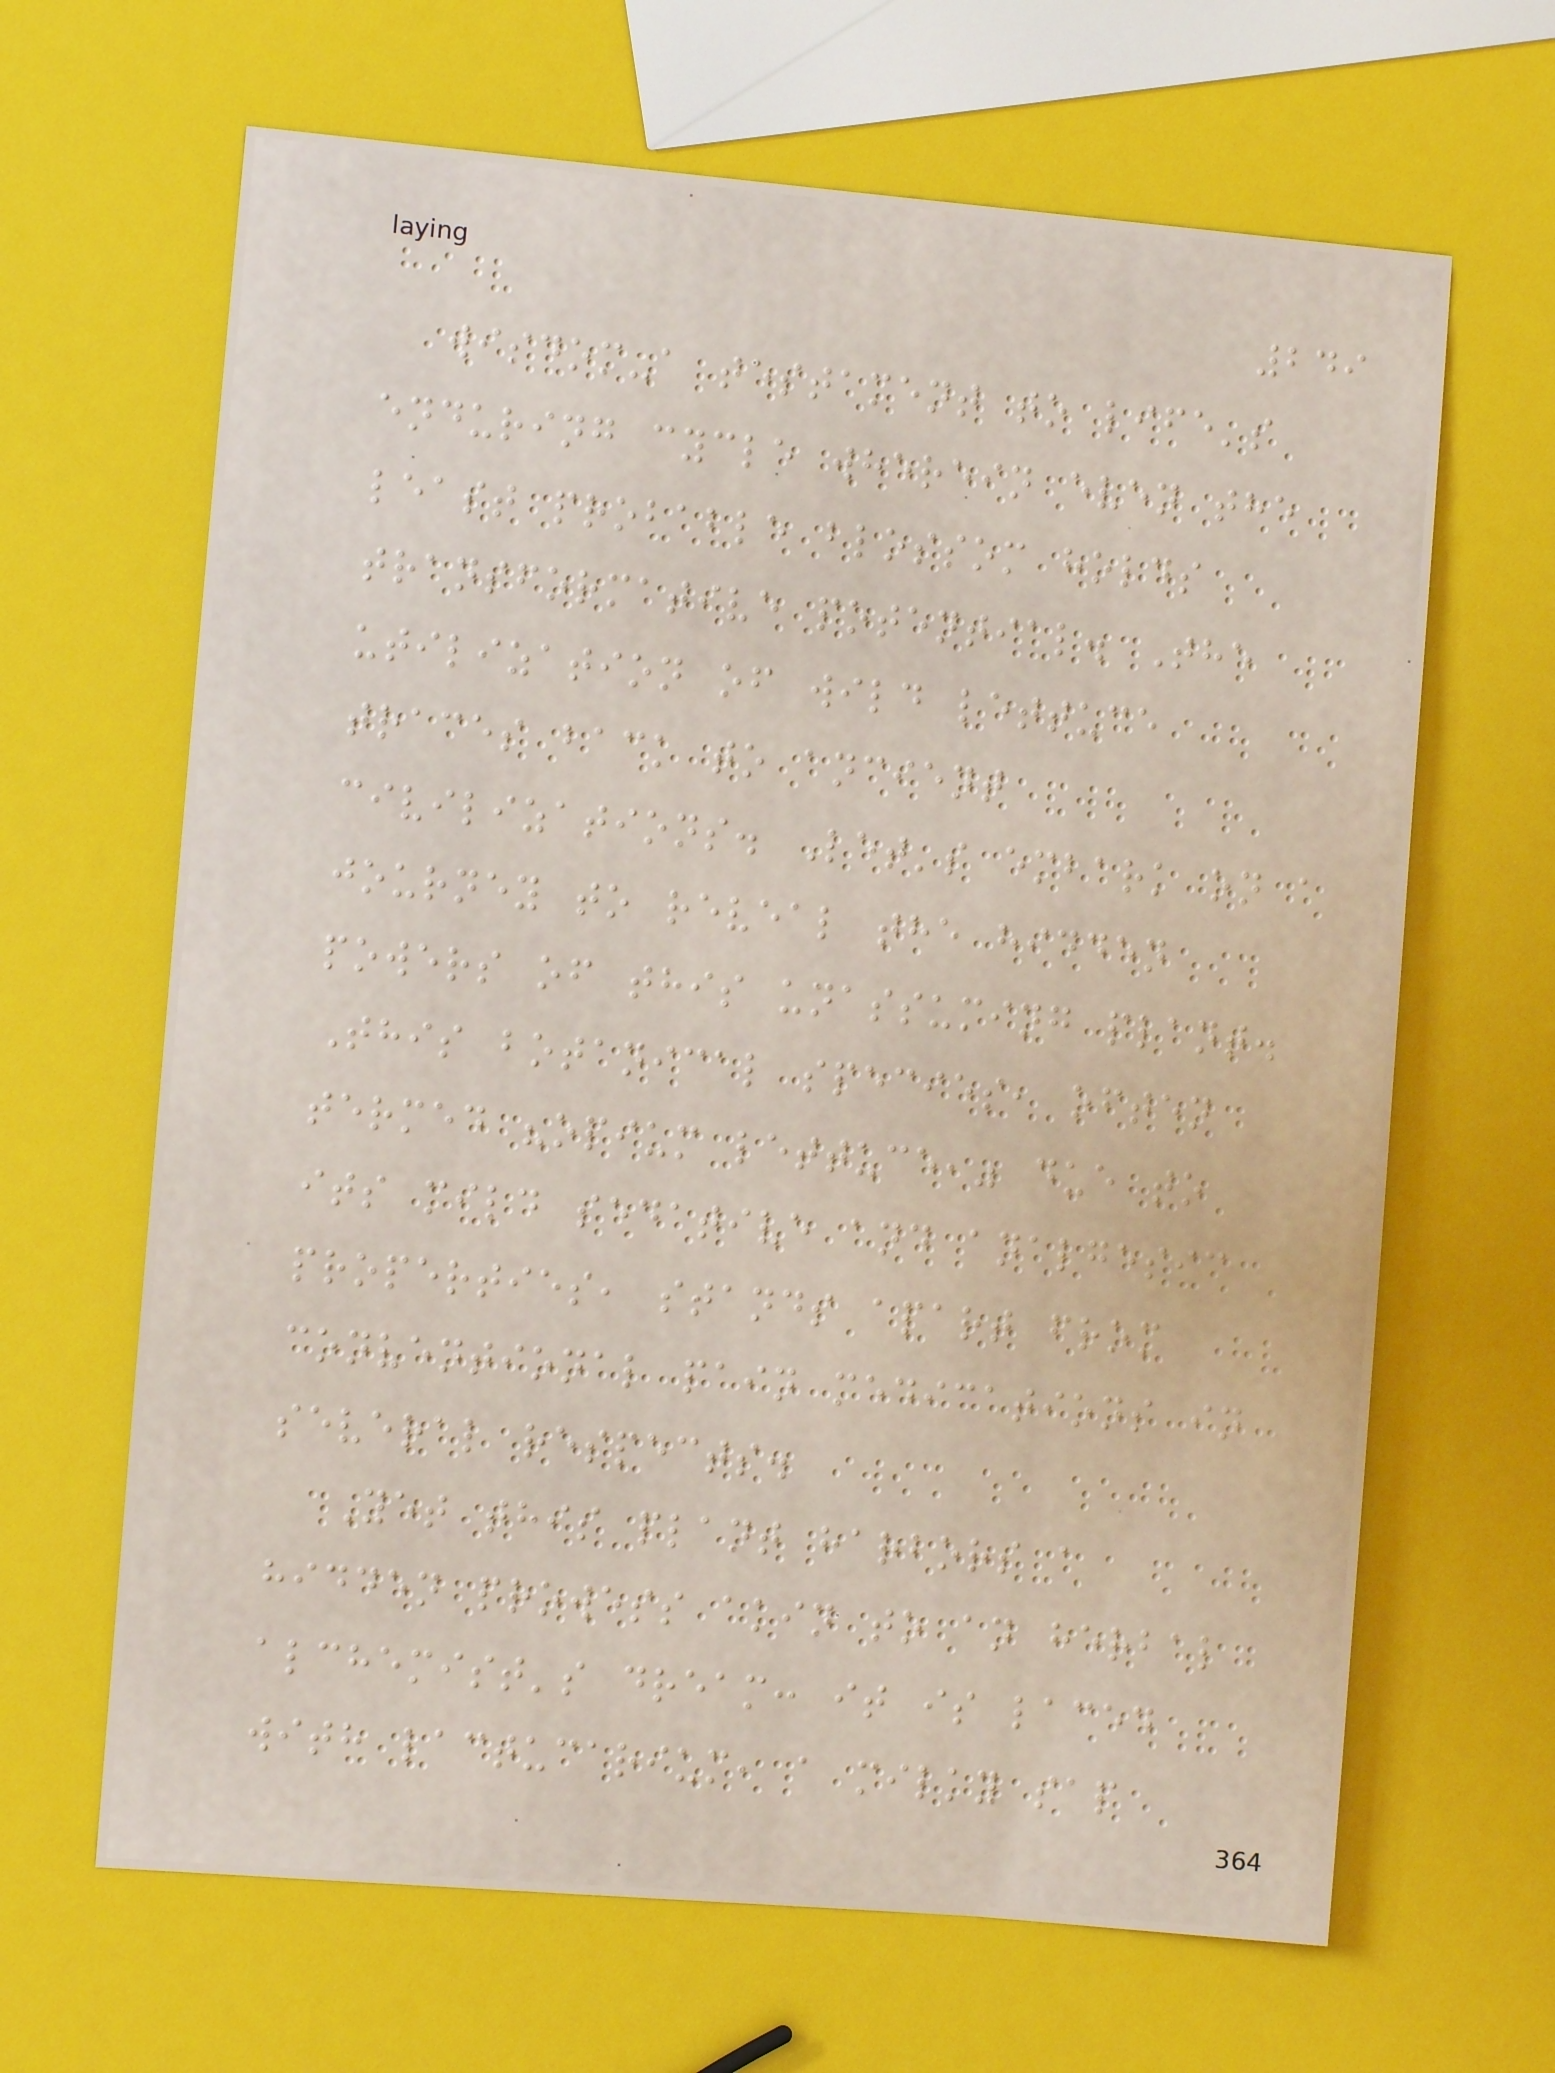249
wisdom-a testament to life's
enduring cycle wherein even the
least probable blossom holds
transformative potential. The
utilization of wild lettuce
traces back to ancient
civilizations. Let's embark on a
journey to reveal the hidden
powers of this unassuming plant.
This botanical species, often
termed "opium lettuce," due to
its mild sedative and analgesic
properties, stands apart from
conventional pain medications in
several respects.
Yet this plant harbors a
hidden prowess akin to an herbal
alchemist's dream: it is laced
with lactucarium, a milky sap
